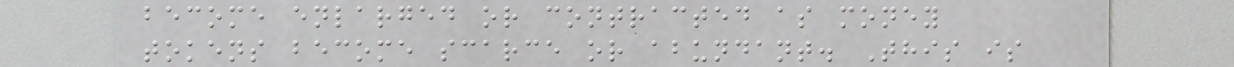become enlarged or contracted as money
tokens become scarce or abundant. This is
